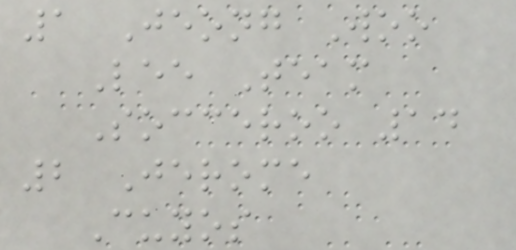1 Jeong Woo
Lee Team
Socceroo 14
2 Jerome
Cuyos
